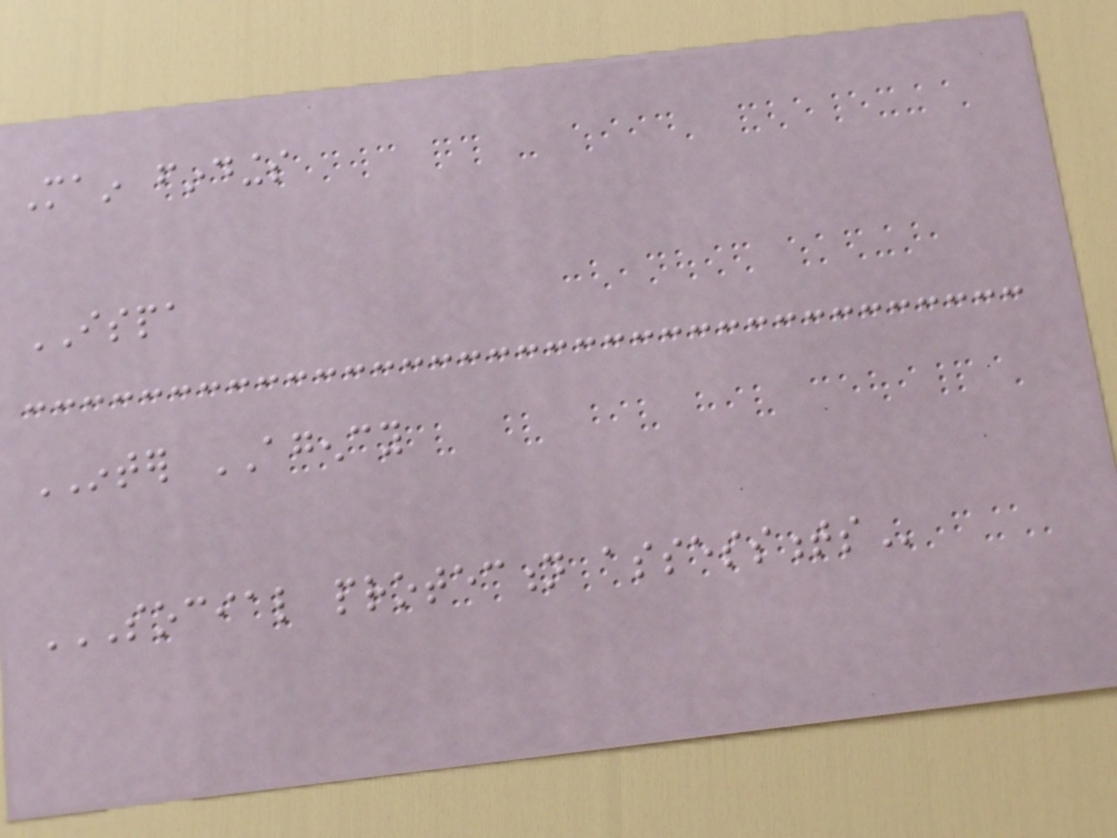Main findings
ISPA
INTER AGENCY
SOCIAL PROTECTION ASSESSMENTS
